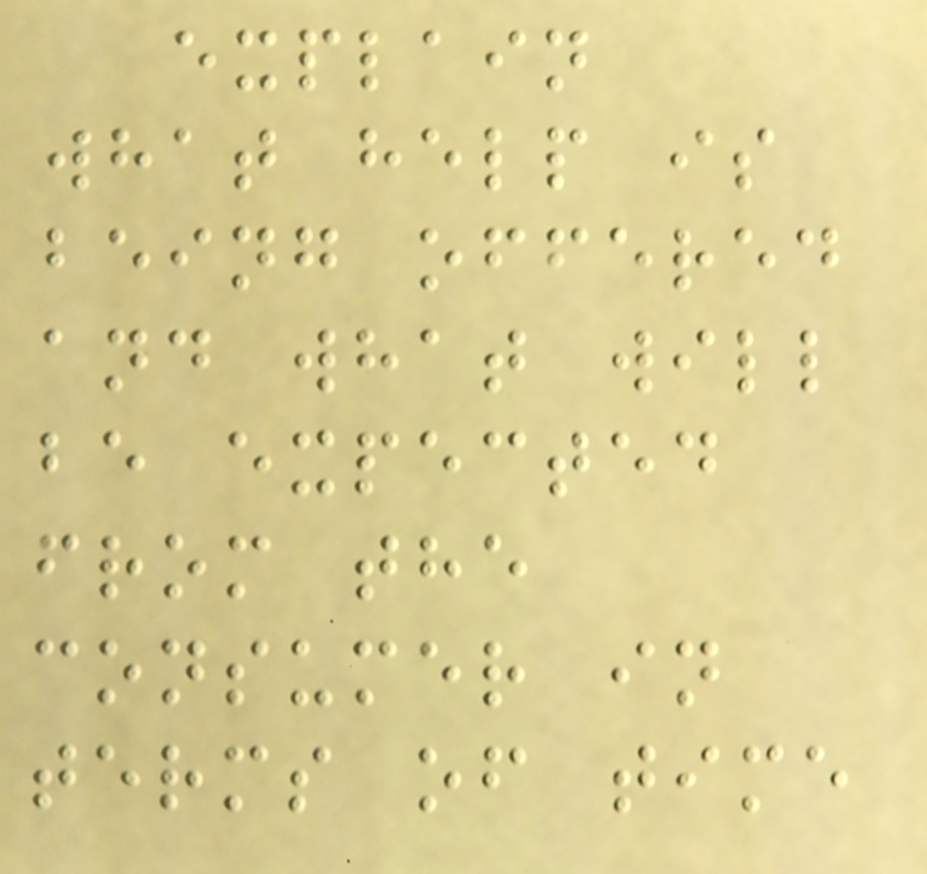explain
what help is
being offered
and what will
be expected
from the
consumer in
terms of time
